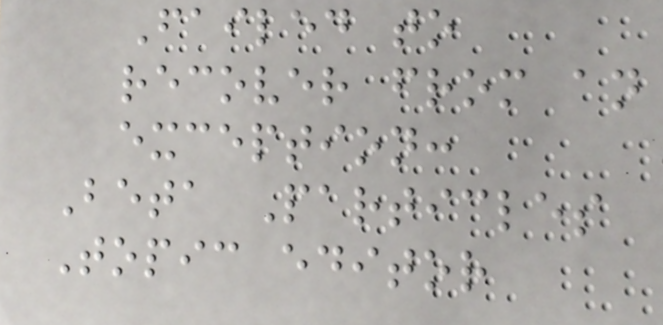Failed to
recover from an
exception:
Beta Particles
Topic editor
